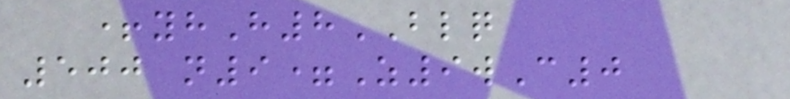+yhH8BLQ
500 n9=Z9wC0
